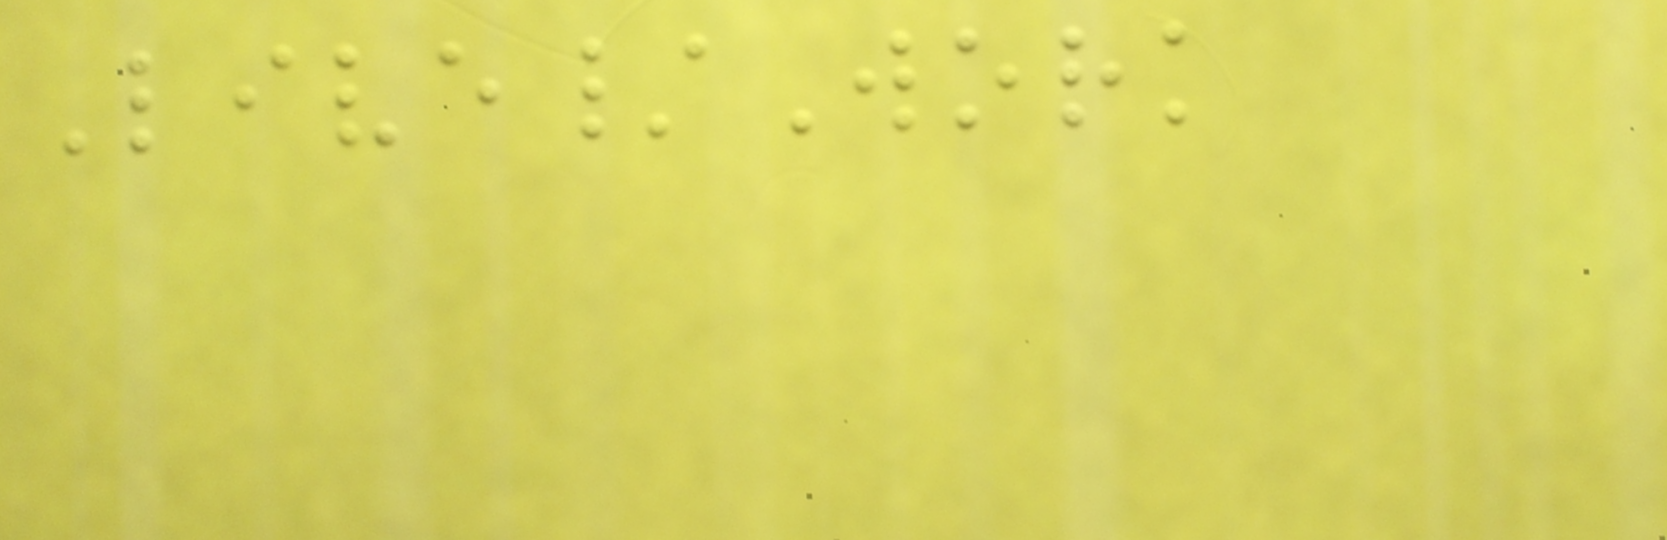Live/Work
